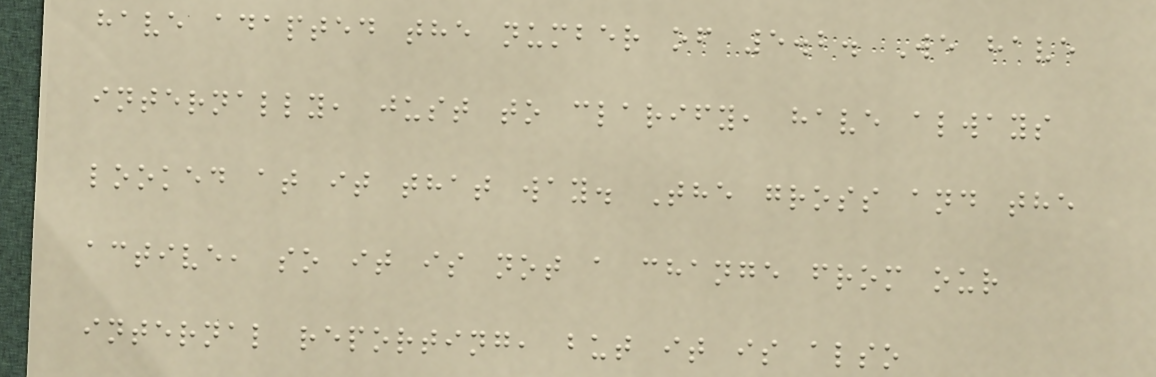have adapted the number of 5.2. We have
internally, just to clarify, have always
looked at it that way. The gross and the
active, so it is not a change from our
internal reporting, but it is also
